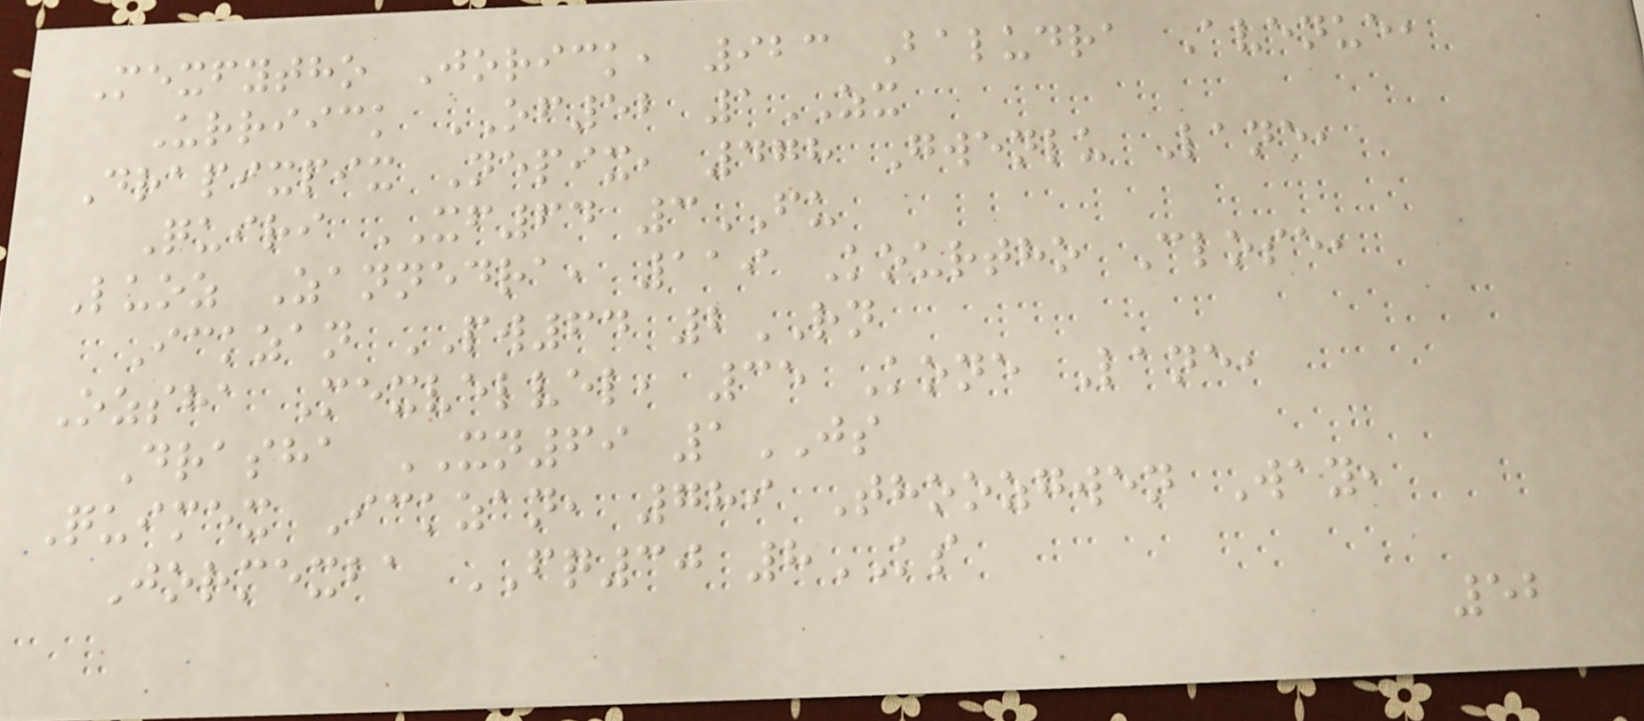Mexfytho Jorick, 923 Baludra Avenue,
Urriick OF52 1ZX
Drapixpix Nepix, 478 Gwenlu Lane,
Quiri XF64 3FU
Luoz Zannedra, 119 Kourtho Close,
Ickzan PW64 2RN
Ozsha Mexvelvel, 35 Kone Lane,
Drasha XN69 1JS
Quimex Ickzan, 789 Thoozgwen Way,
Jormexba FQ30 8KS
52
